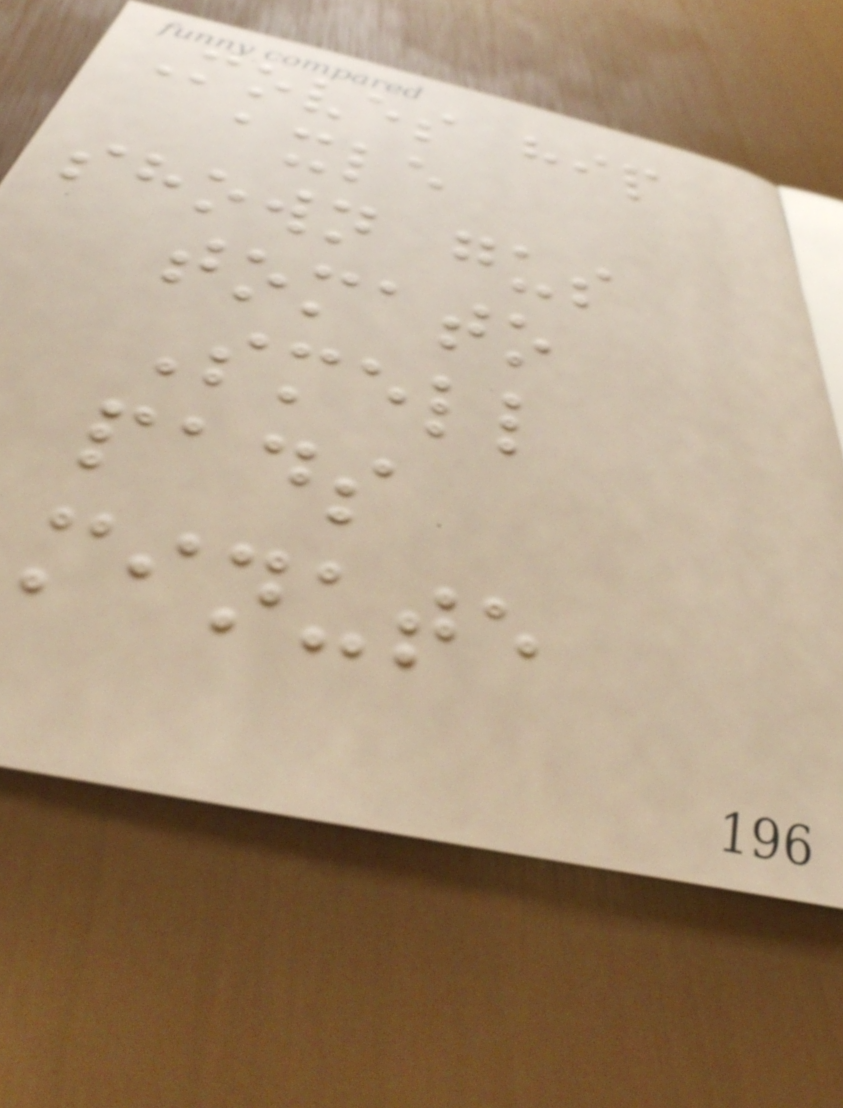Moves hip
axle
shown gus
tomato
Smell
pads
minute
